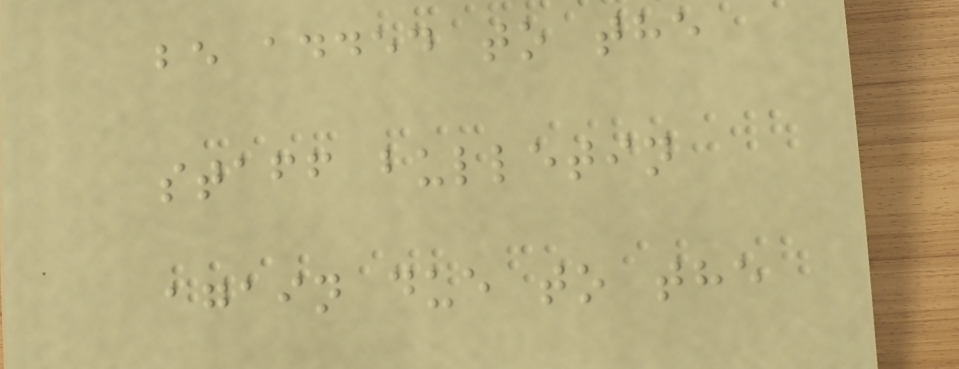be added to the
staff bulletin
again due to the
